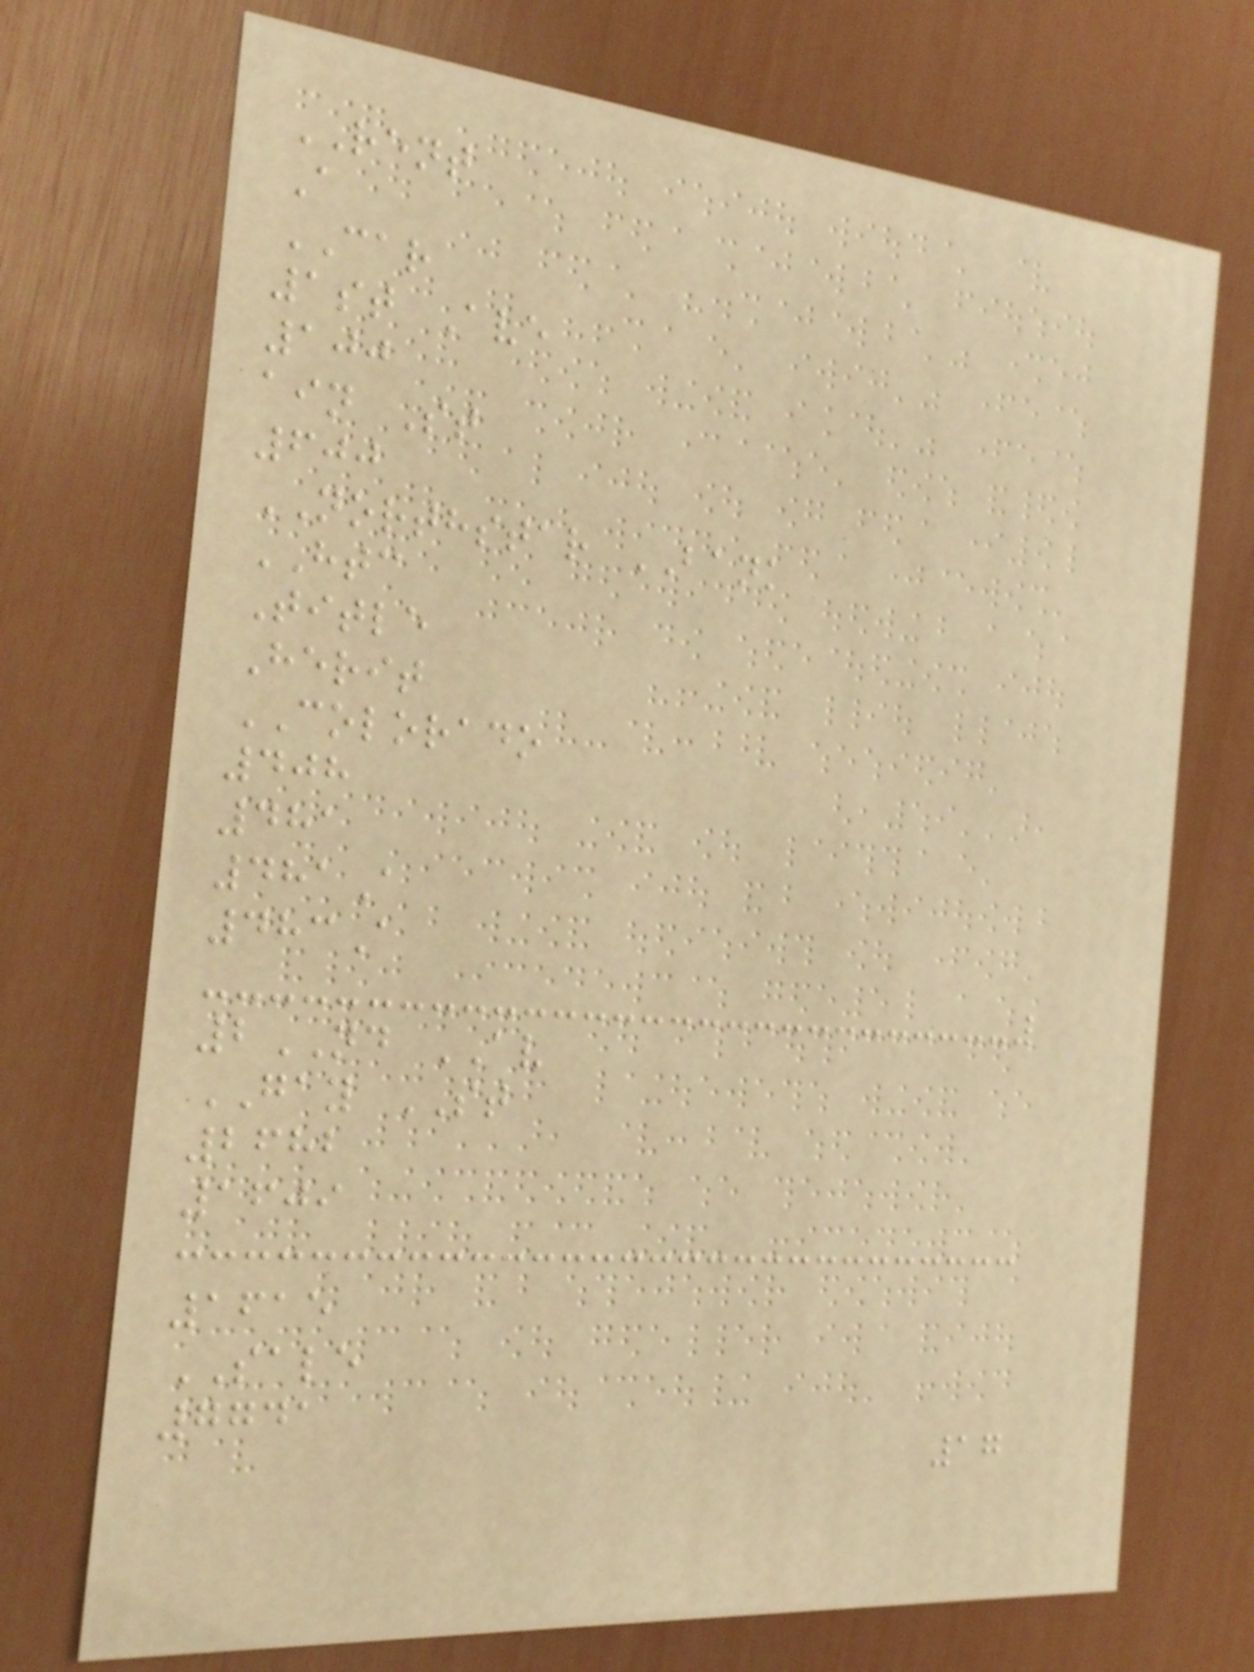RENT
A
CAR
1st Ave
100
ain St
600
NORTHSTAR BANK
HTC
Title
Herit
COLORADO
408
481
481A
483A
2ND AV
GAY ST
2682
1609
1615
SALE
7741
17
